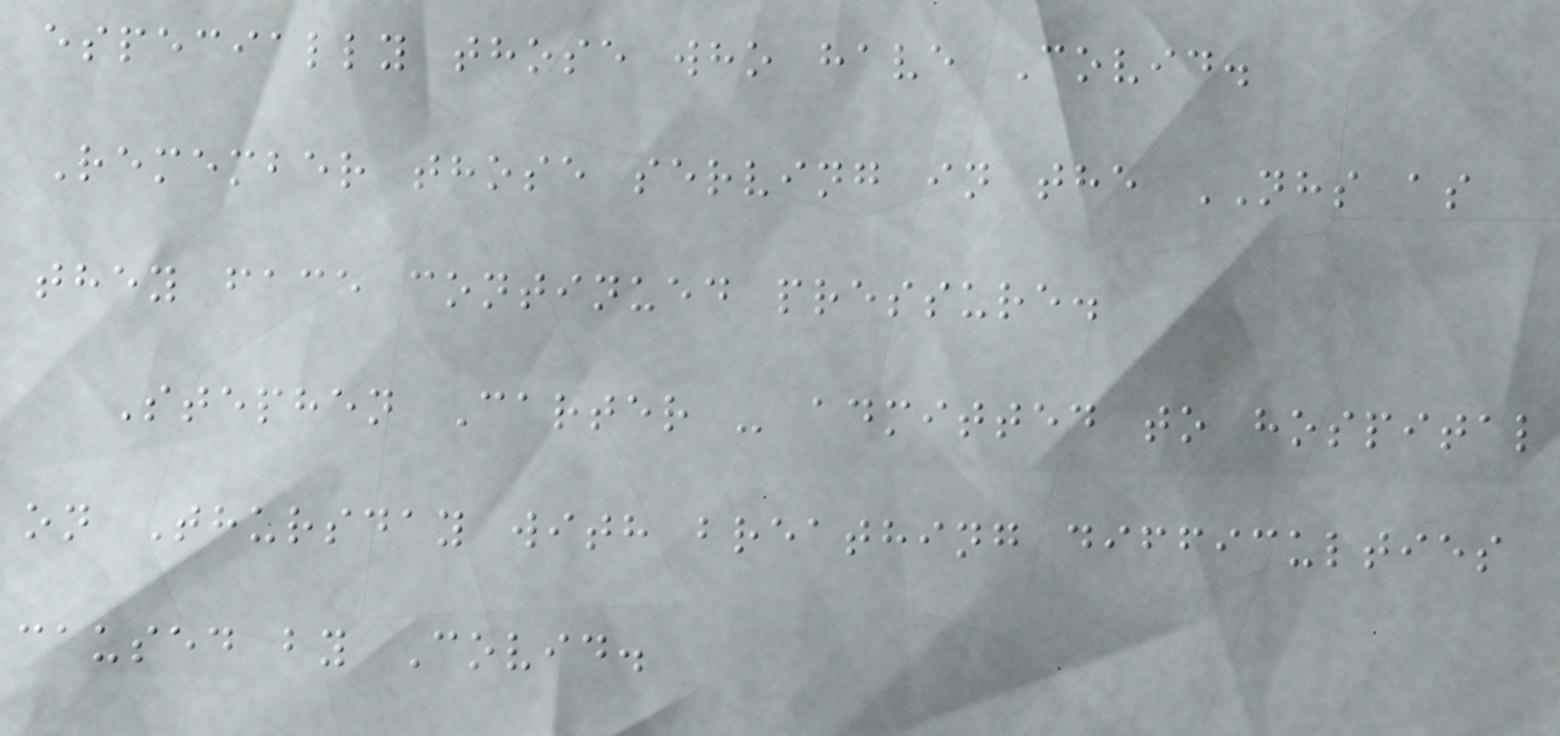especially those who have Covid.
Remember those serving in the NHS as
they face continued pressure.
Stephen Carter - admitted to hospital
on Thursday with breathing difficulties
caused by Covid.
